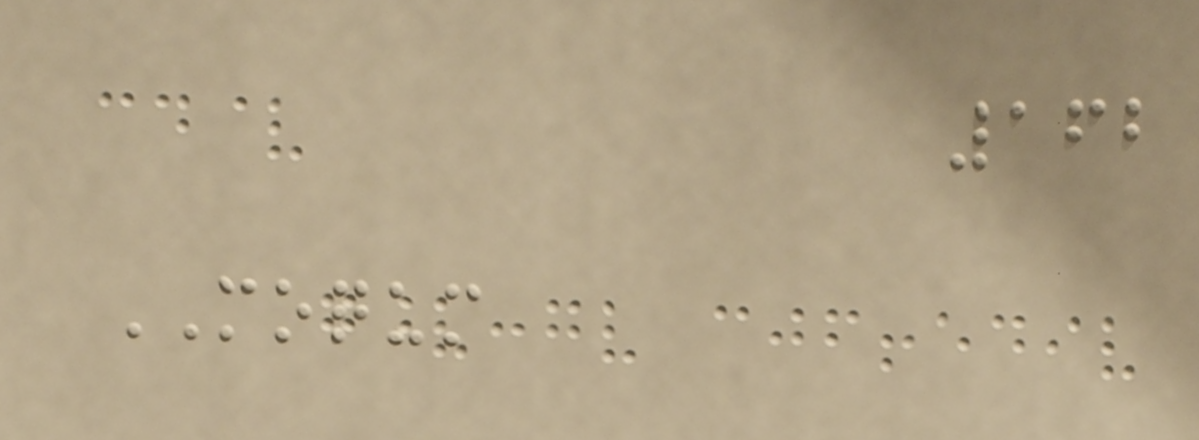162
MOQUM
